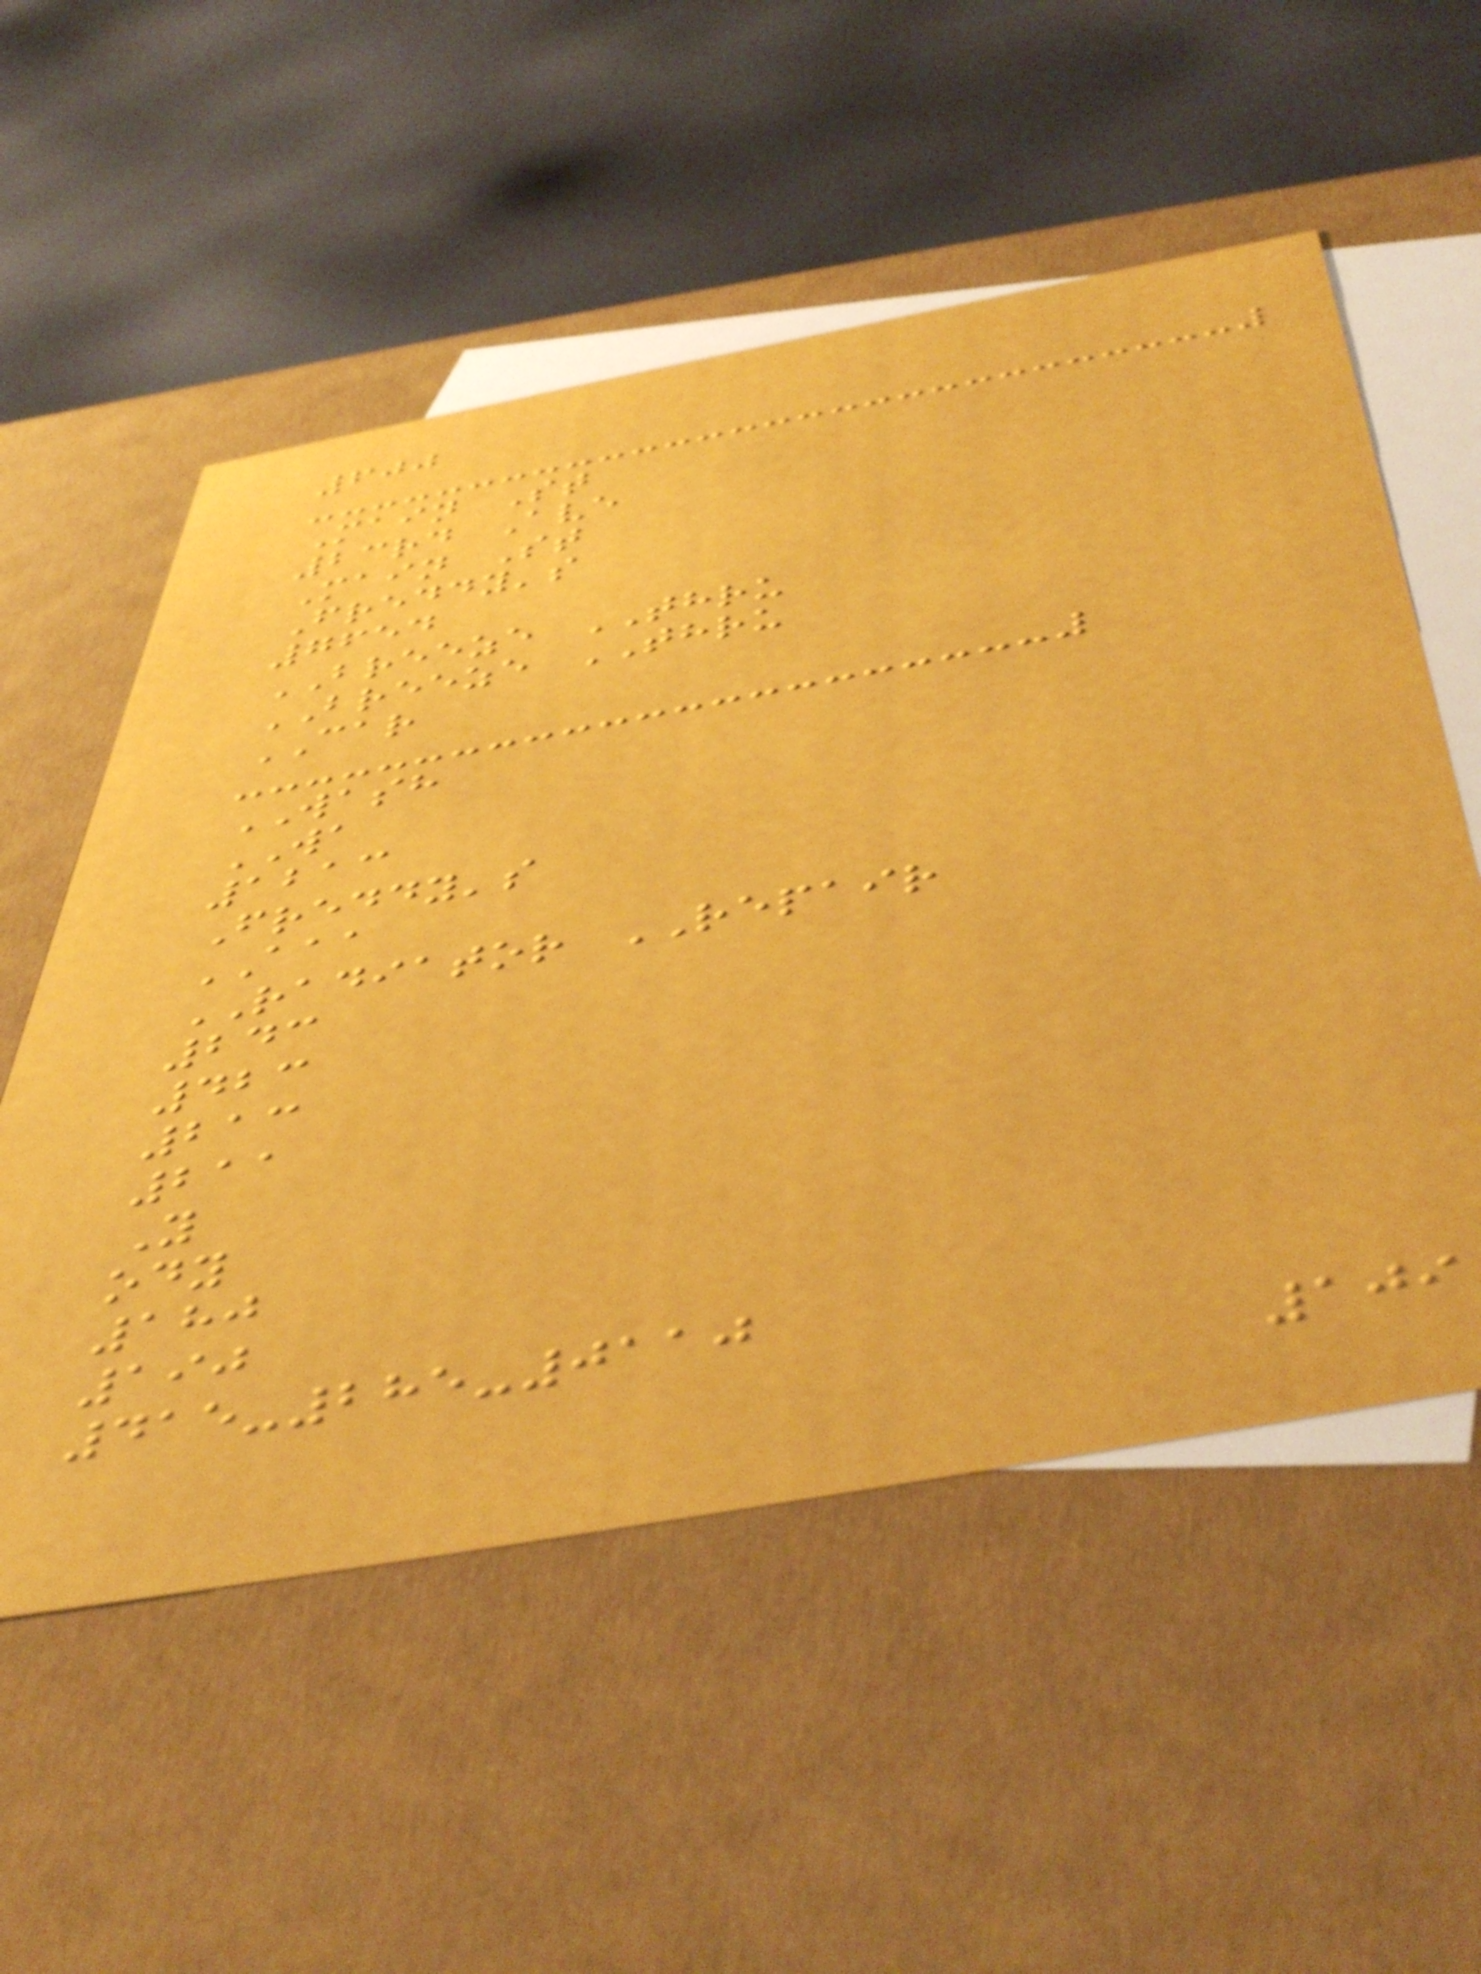600
Main St
23rd Ave
Main St
Freddy's
7654
BREEZE THRU
BREEZE THRU
CAR
WASH
WA
1213
Freddy's
AAA
RADIATOR REPAIR
243
423
213
211
Y
ody
180
190
415-285-0110
109
